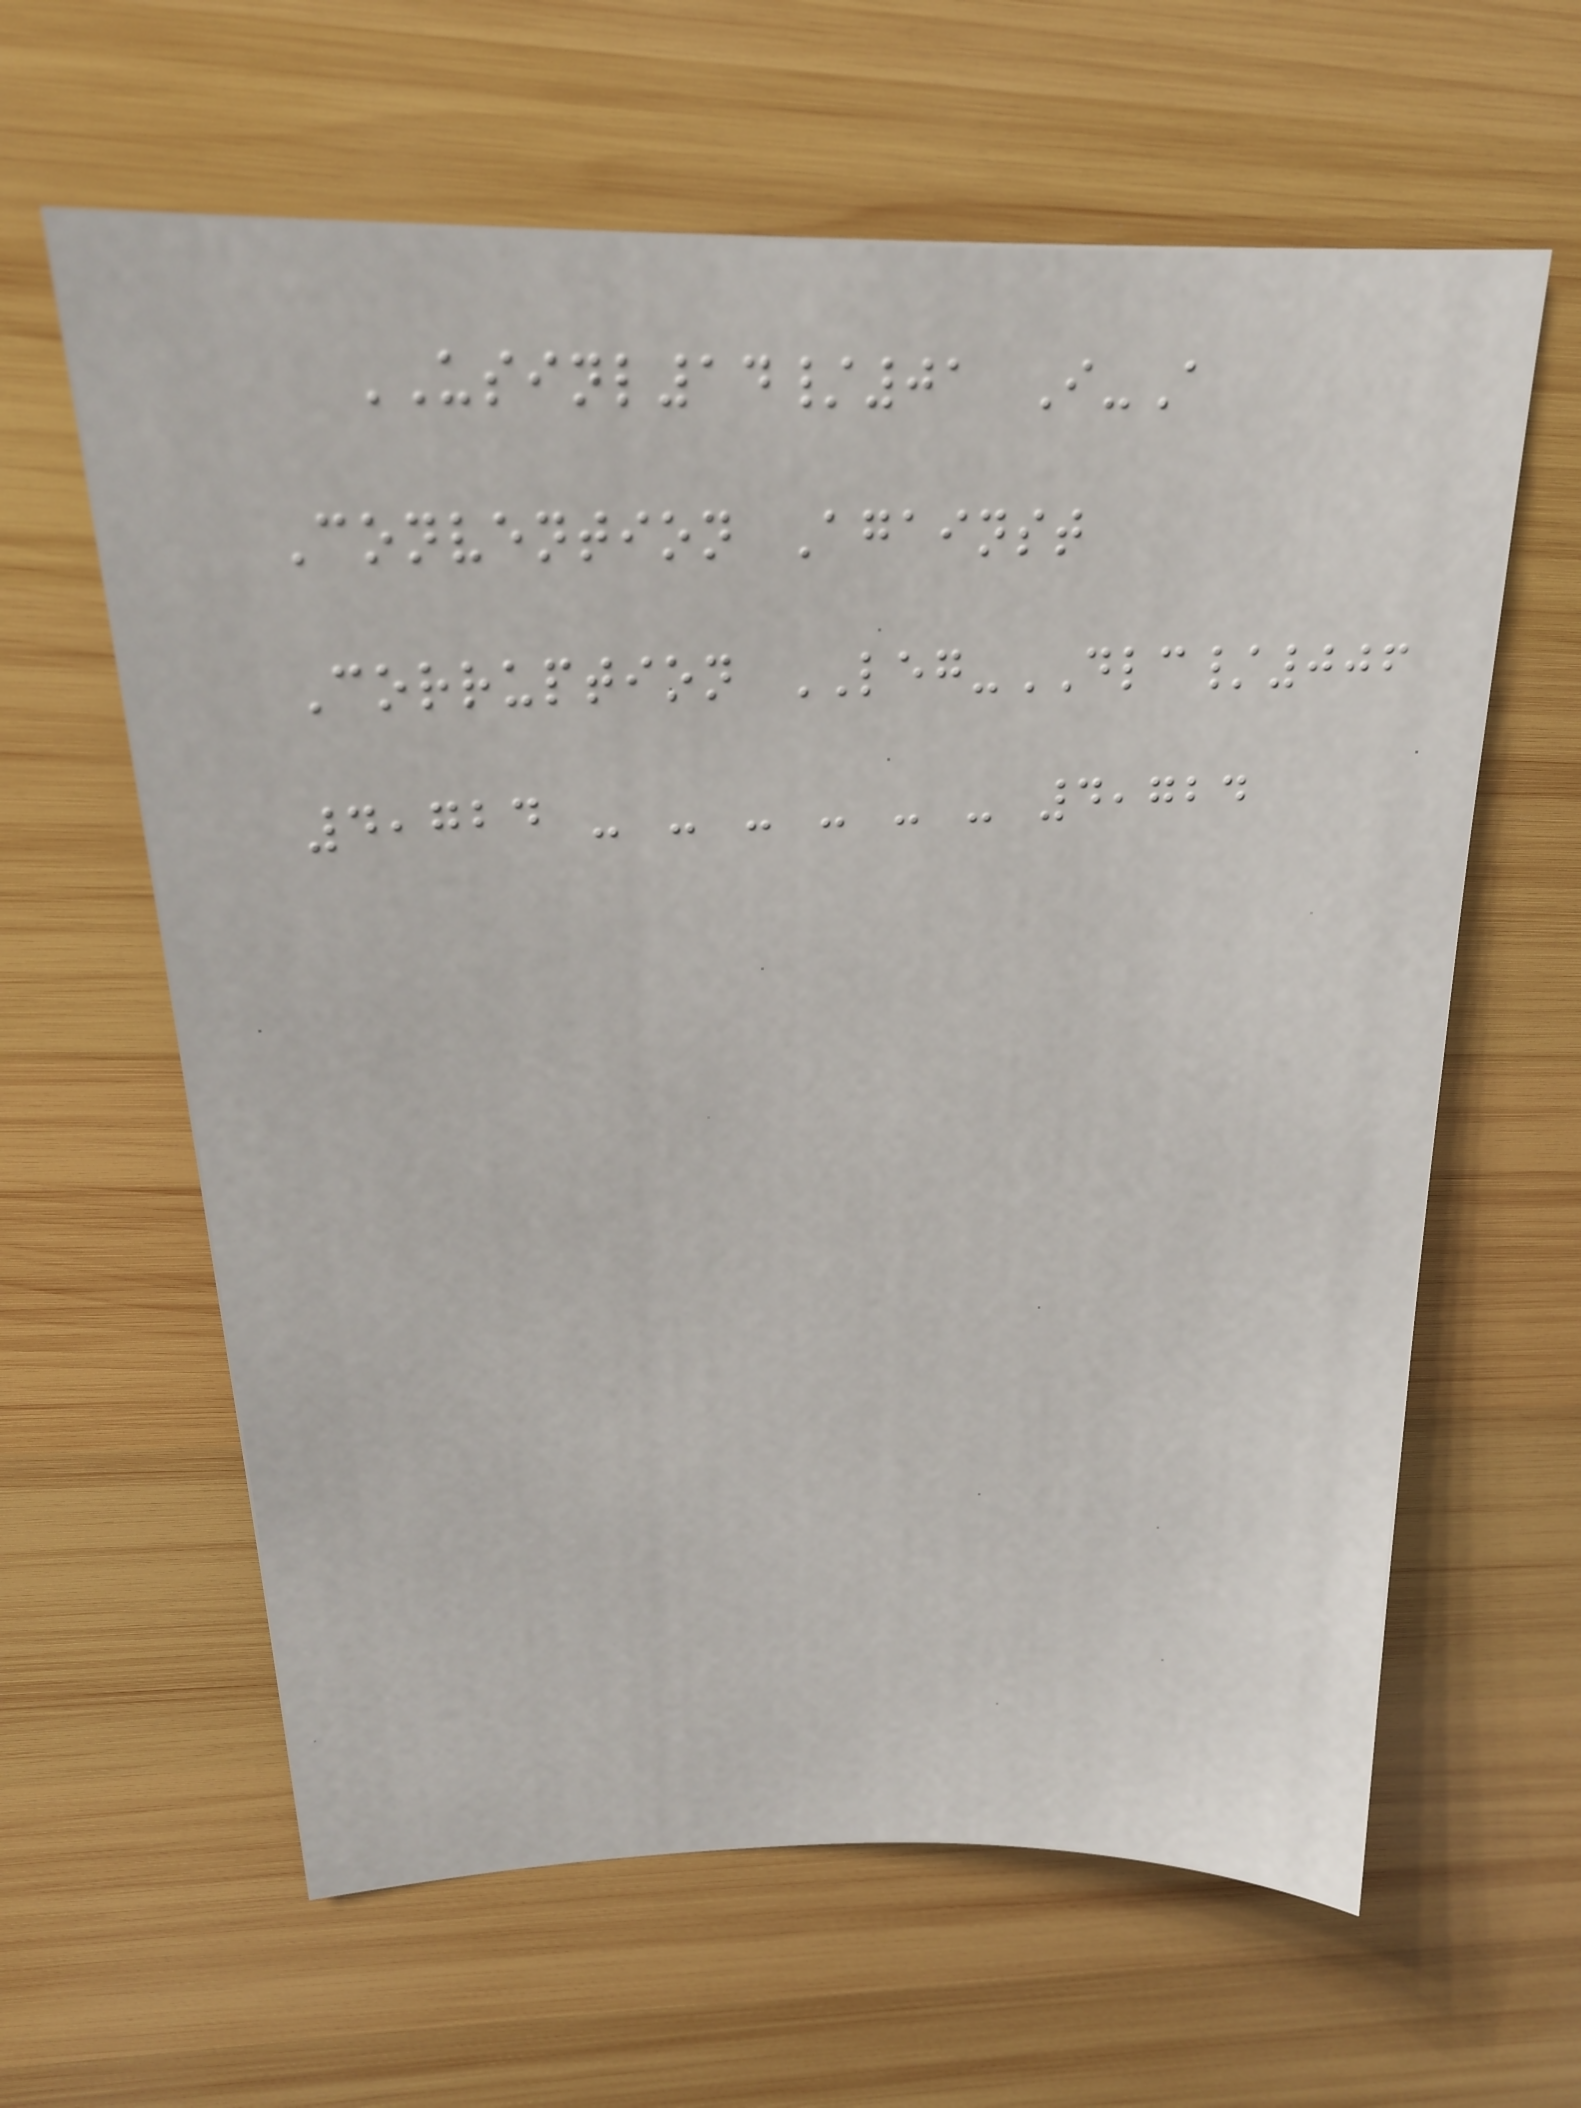USINL14/01 I-A
Convention Against
Corruption LEG-DLC/006
4,724 - - - - - - 4,724
